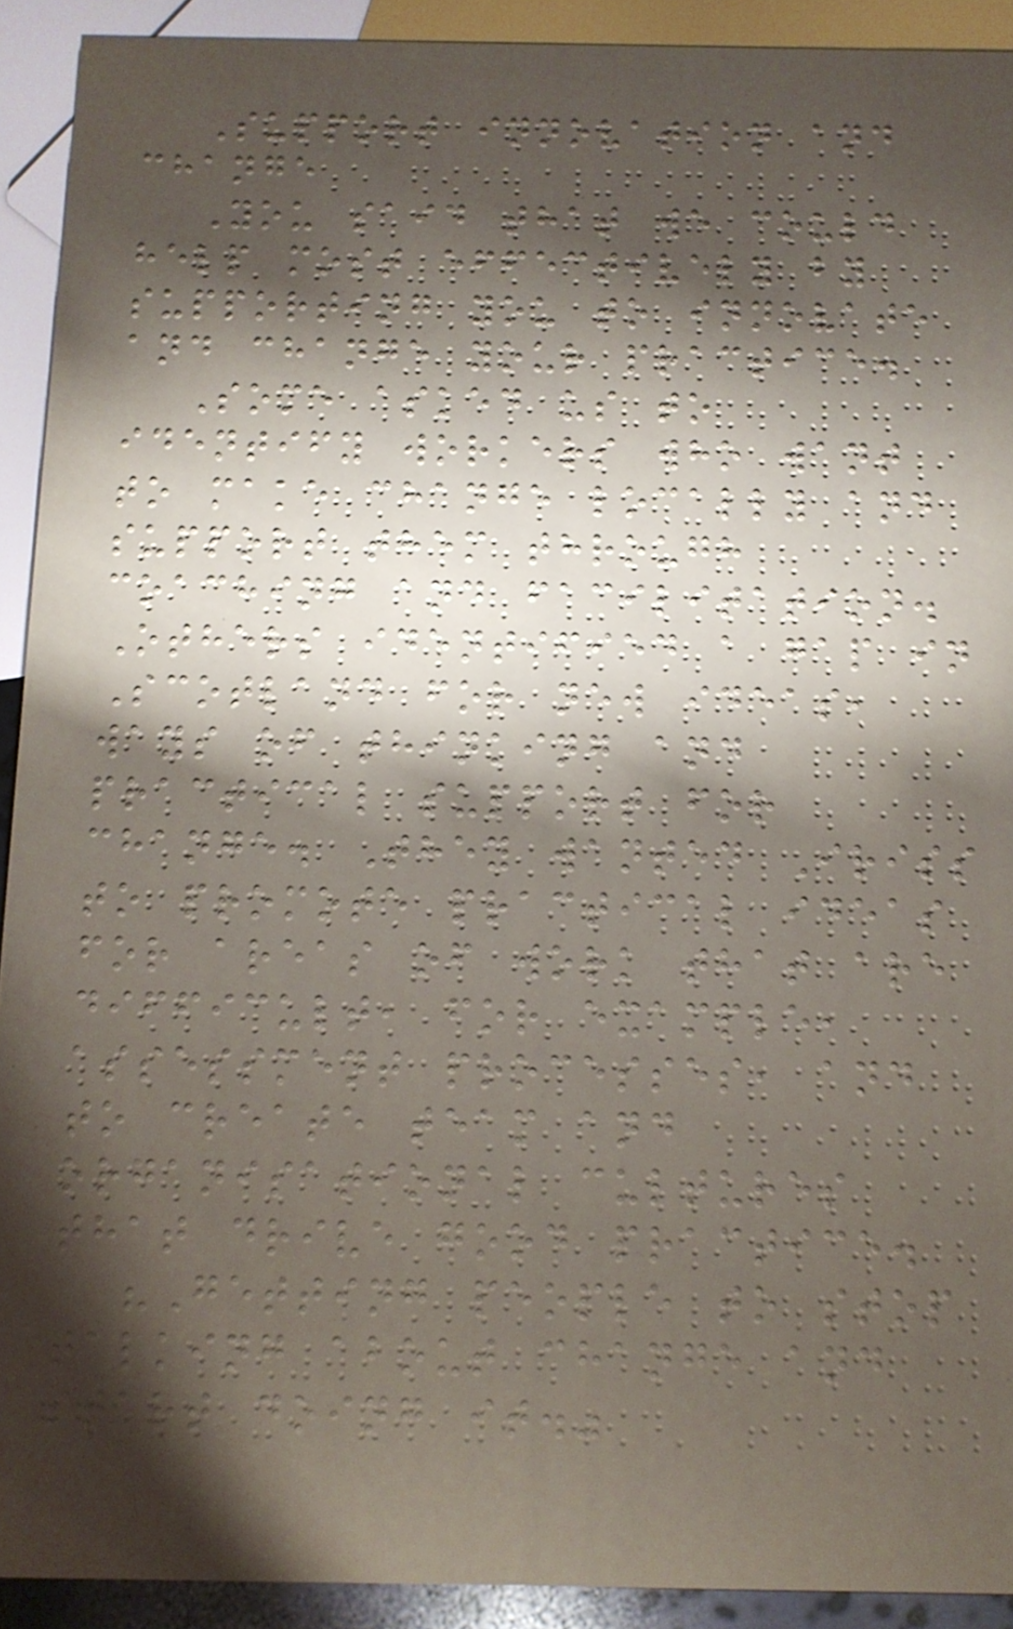Support innovation and
change
You said that we could
help most effectively by
supporting you to innovate
and change your practice.
Some asked us to
identify workers who want
to make change locally and
support them through
coaching and facilitation.
Others identified a gap in
Scotland for new ideas,
ways of thinking and
practical support for
change. They wanted Iriss
to promote practical ideas
for areas of work that are
difficult, for example,
assessment processes, and
to create team and
organisational cultures
that drive good practice.
"Getting people to stop
talking about change and
start doing it."
